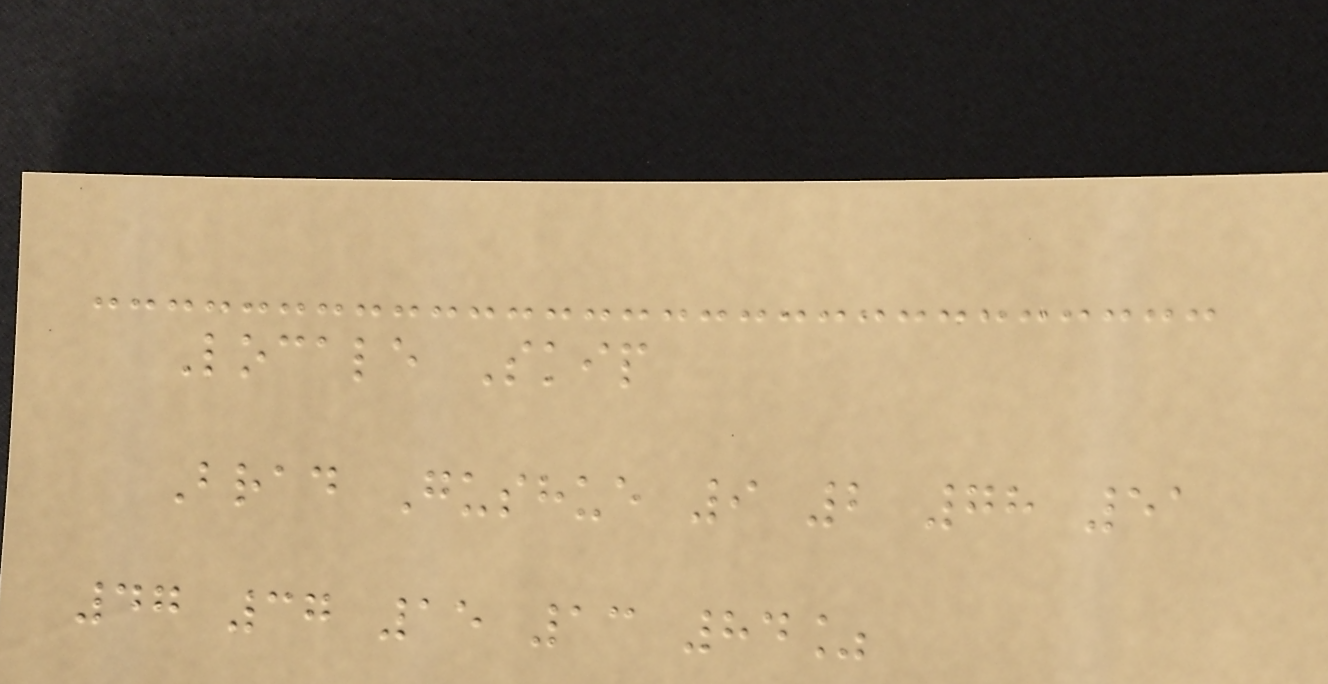Locale Skip
Brad Gushue 9 2 78 51
47 37 15 13 84%
